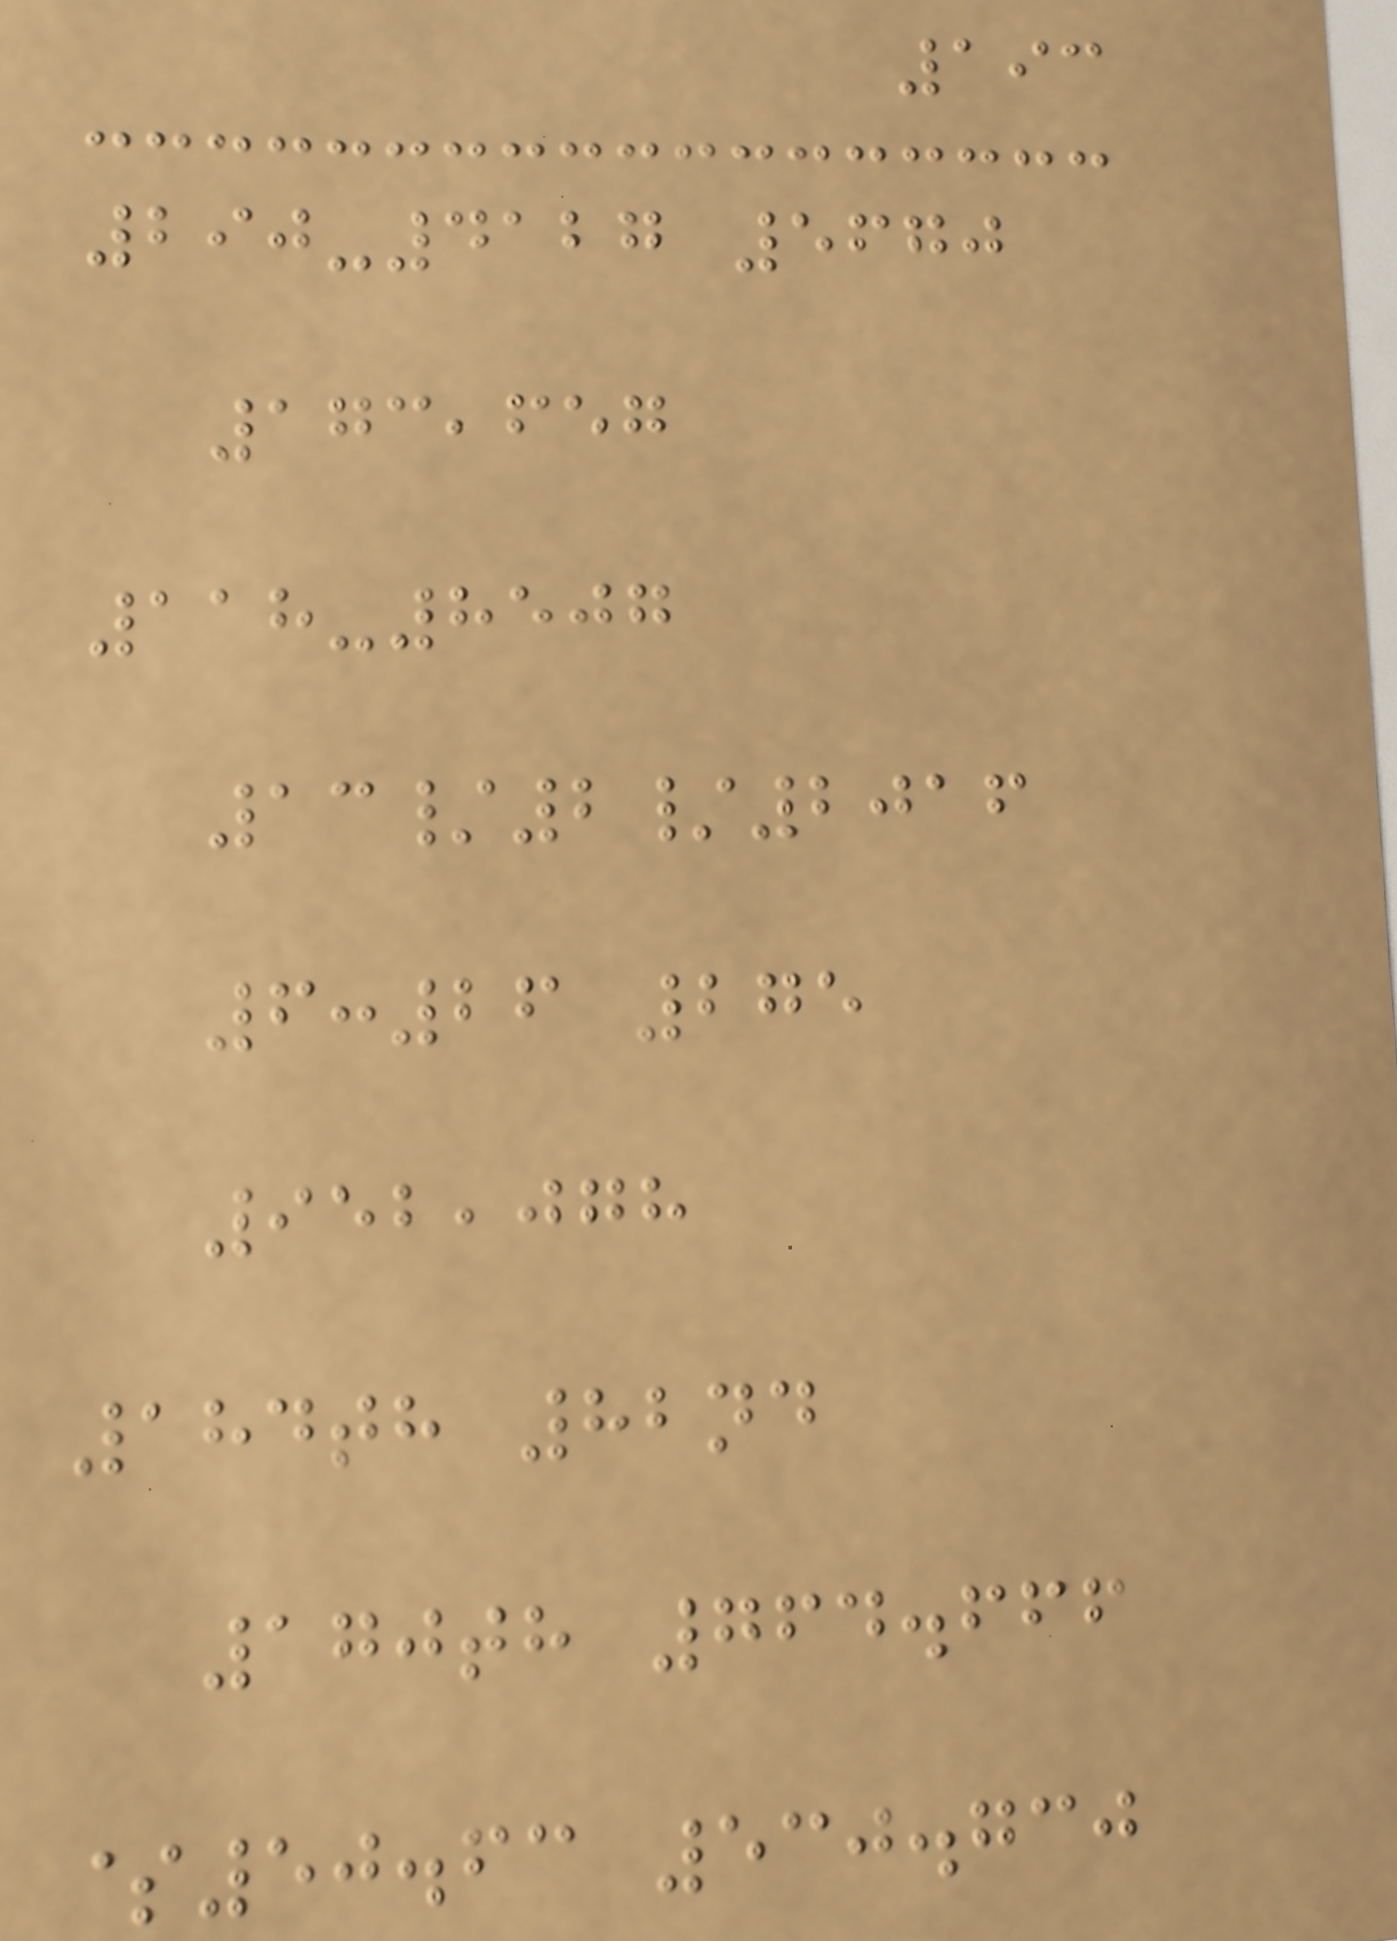193
290-4127 5670
173,657
118-8507
13/2/2016
6:26 275
952,078
184th 82nd
170th 764.666
$50.63 530.730
